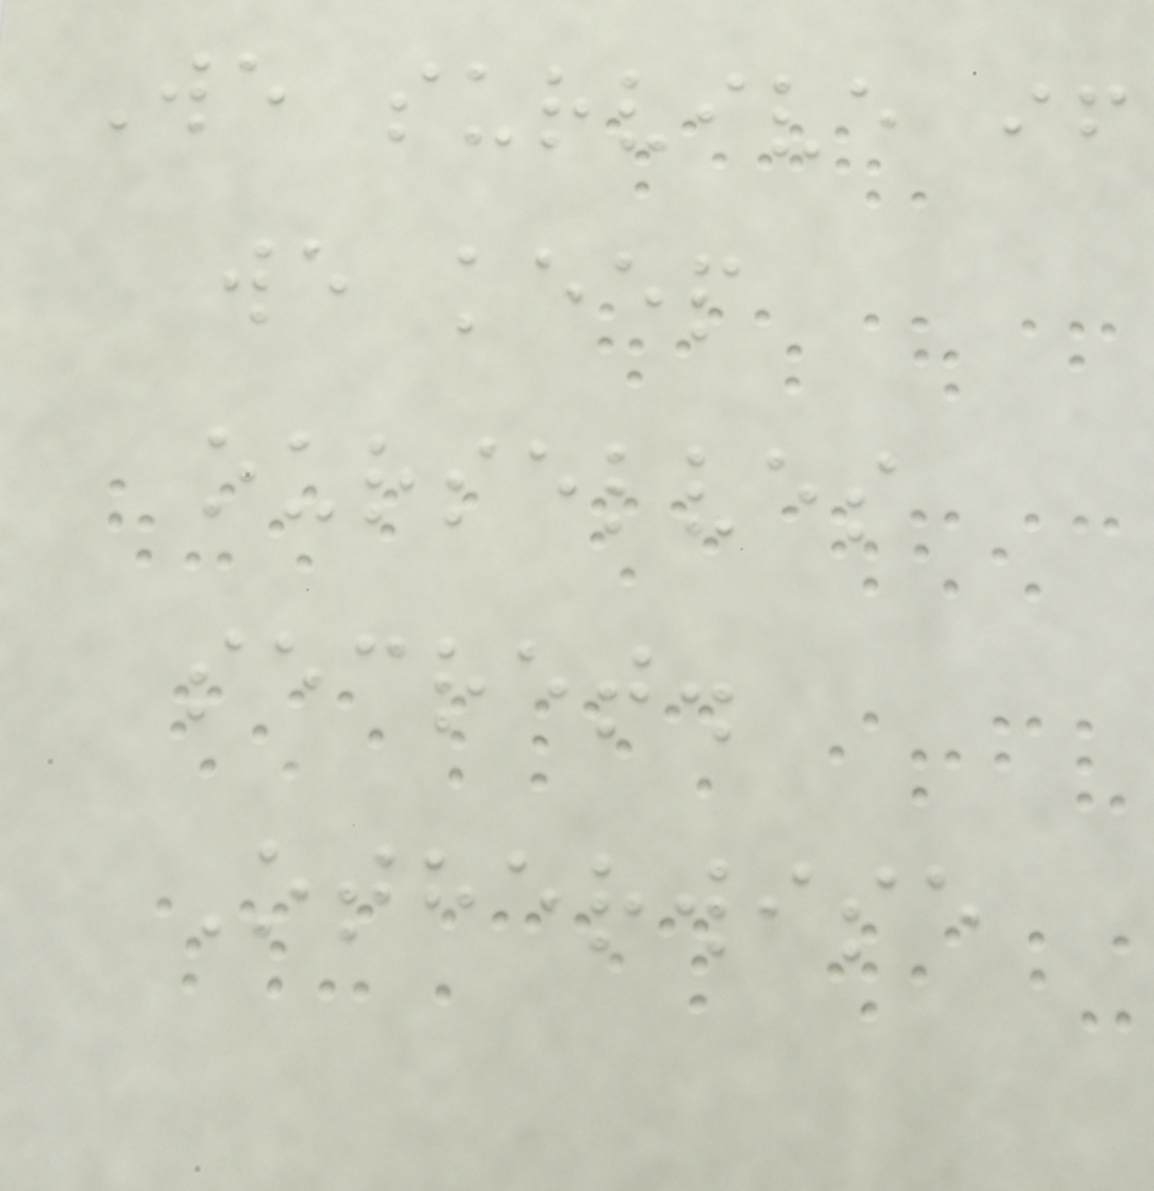We survive if
we keep
ourselves
secret.
Otherwise
